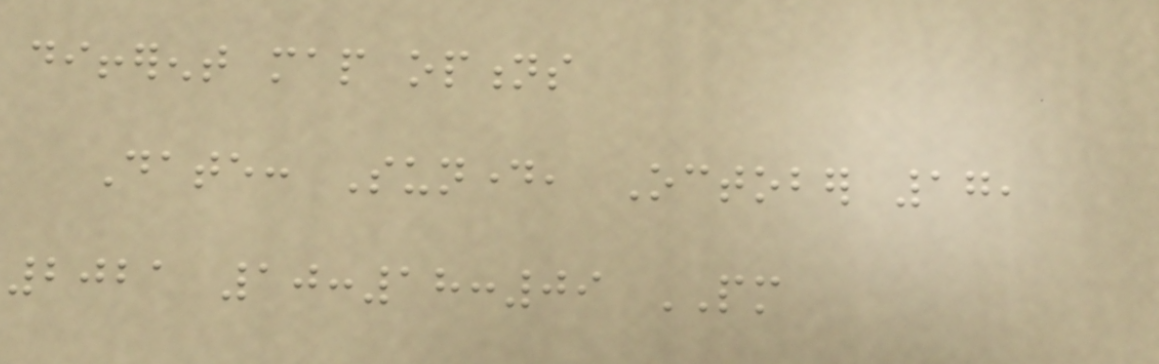different map options
Date: Sunday, October 17,
2021 10:18:09 PM
